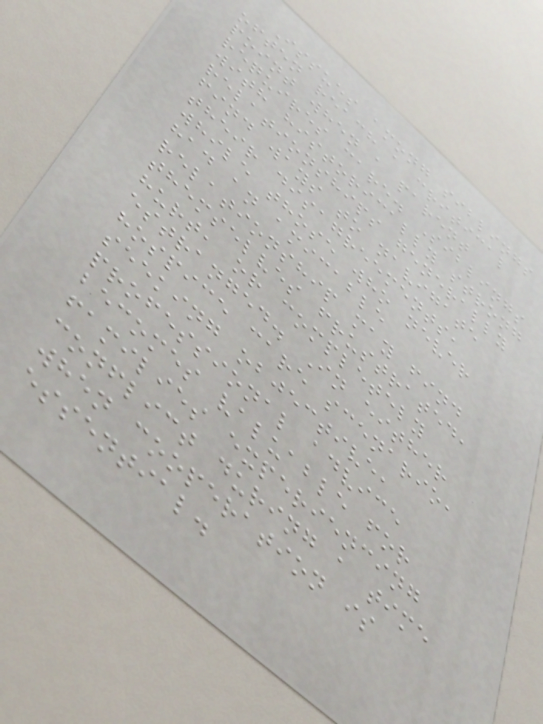Issues among siblings
often reach a critical
point when a parent
requires care. Siblings
with historically strong
relationships generally
find ways to navigate
their disagreements,
while those who never
had an amicable
relationship may find
themselves frustrated,
hurt, or completely
estranged. In either
hospice care scenario,
seeking objective,
professional advice
becomes valuable for
families experiencing
conflict during a time
when cooperation is
essential.
